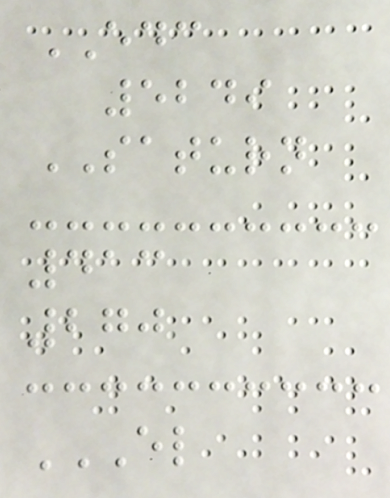EDC
5249
SATURN
413
270
EL
